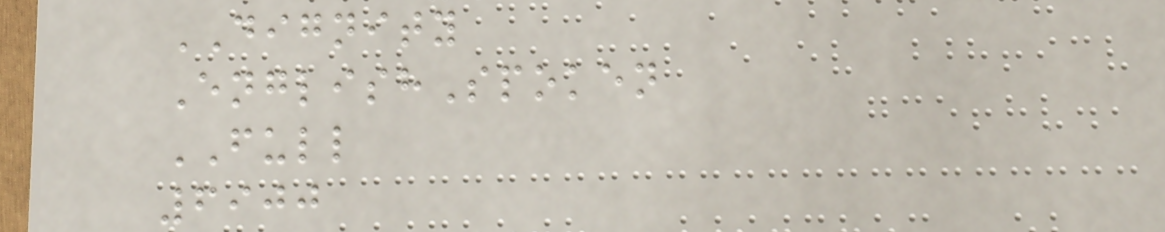DIGNITY
EnglishSpoken
FULL
6900
